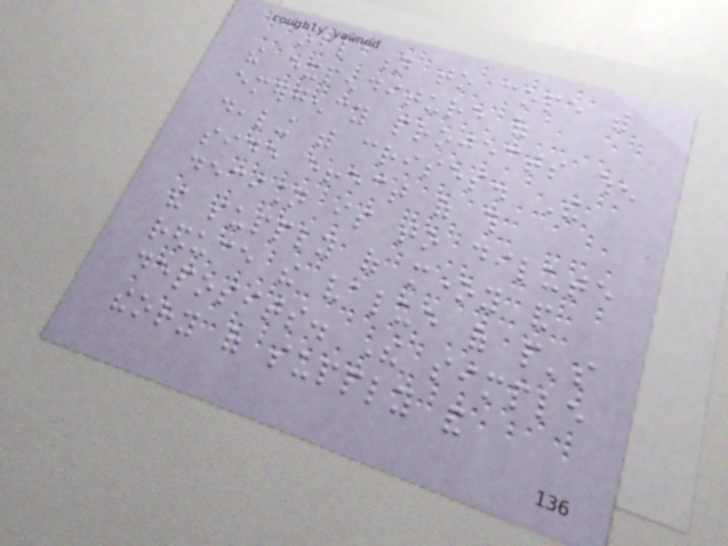inflation to cope with
the expenditure of
emergency projects when
dealing with crises. The
side effect of this
decision is to dilute
the supply of money and
reduce the value of people's
deposits. The simple
theory of supply and
